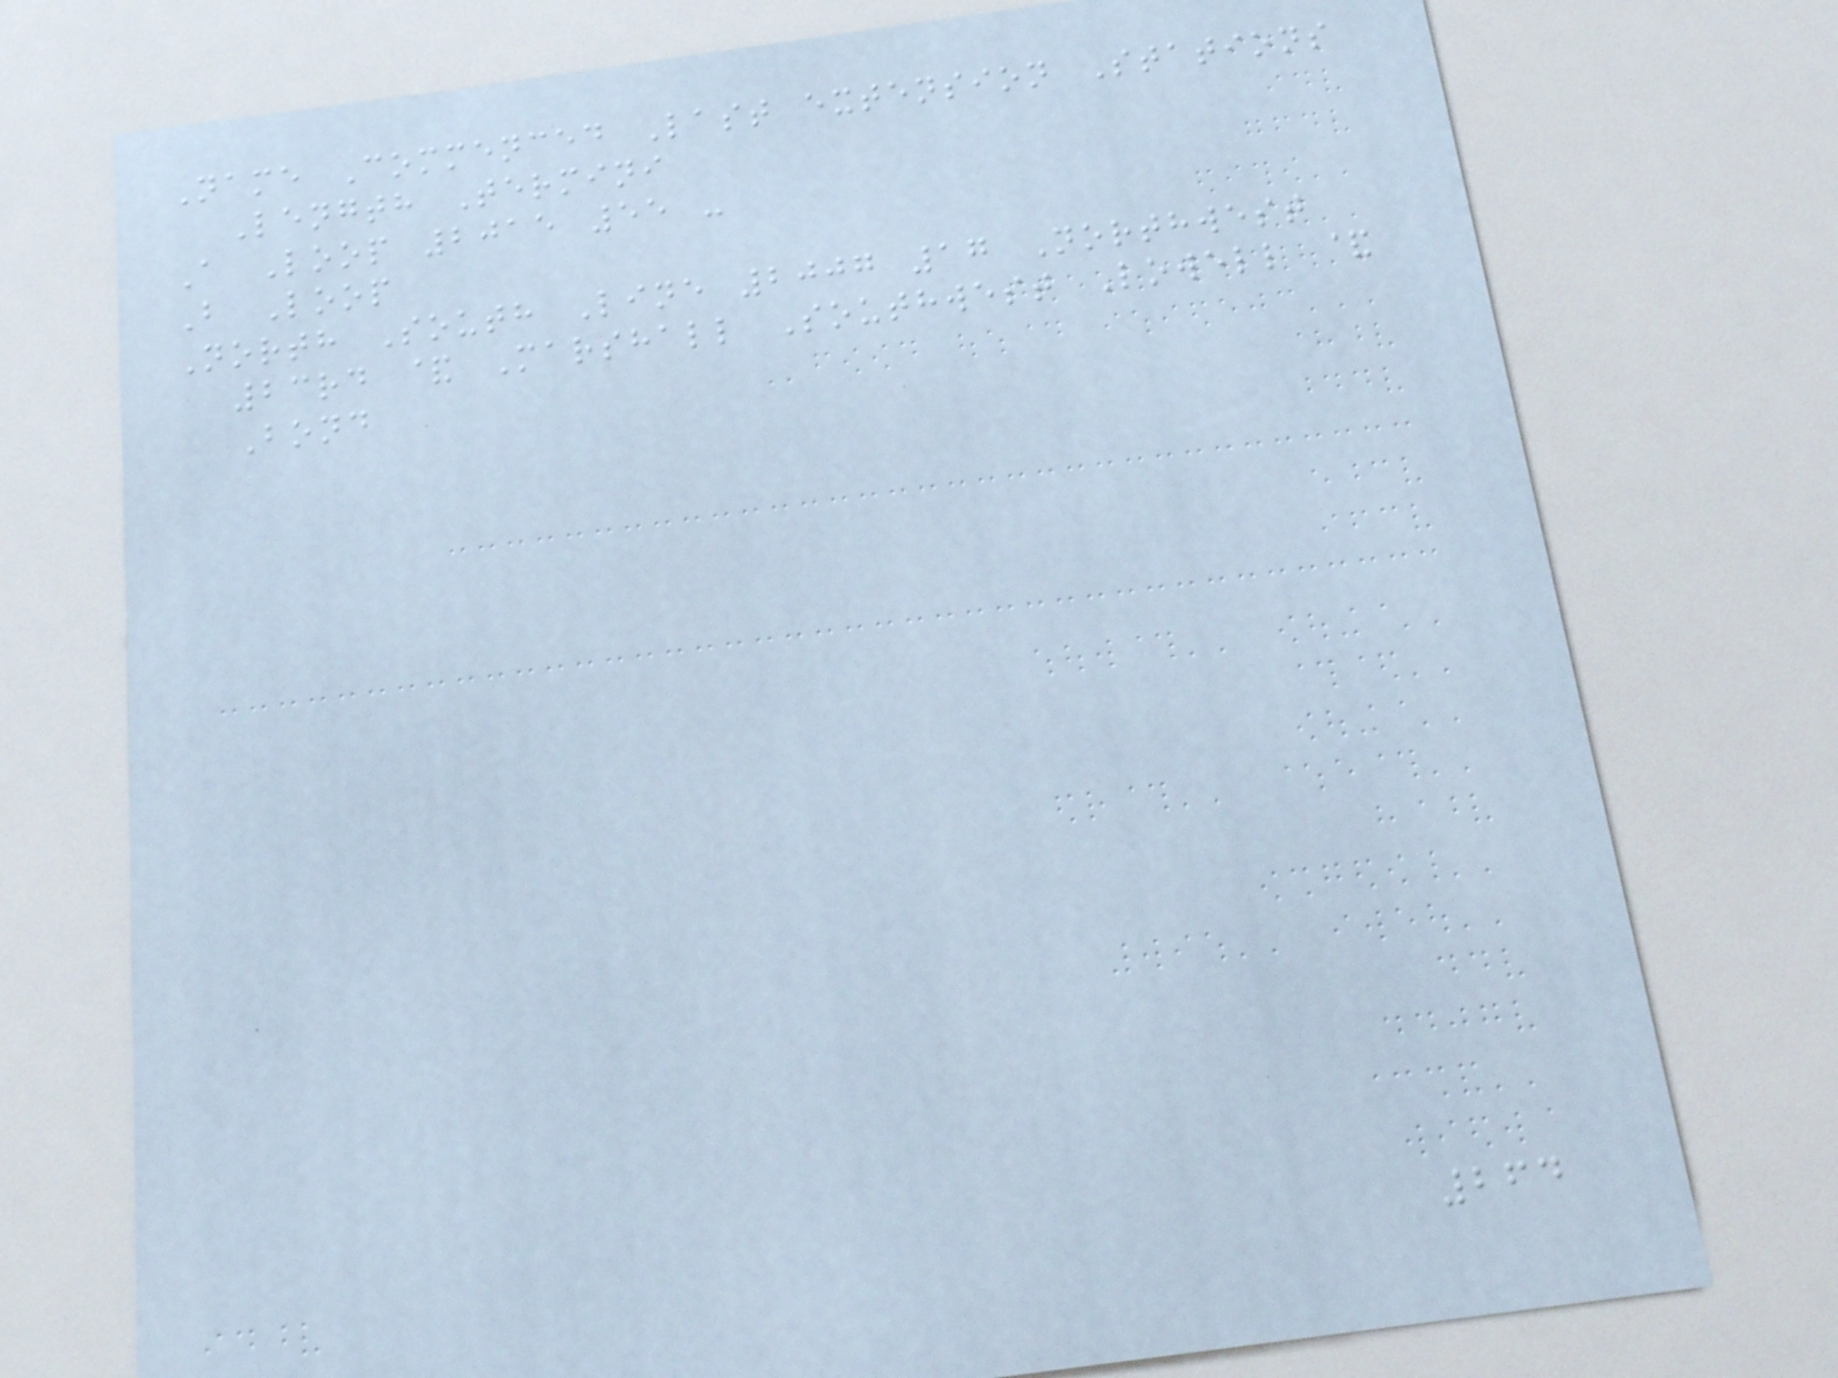Name Commenced Last extension Stations
Length Termini
A Loop 2015 55 -
B Loop
North South Line 2007 17 Northwest
23rd & Marshall Southwest Lowell &
Bond
264
